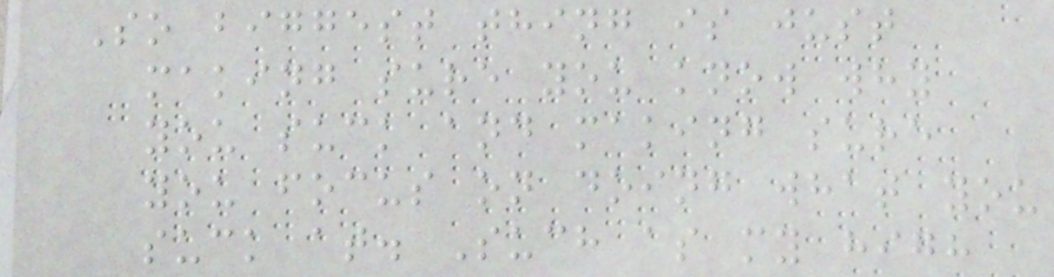So biggest thing is just
making sure you know why
you suck and making sure
you focus on doing what you
suck at. Such as my high
